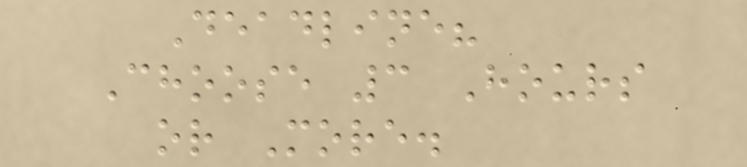Deadline?
Choose 3 Hours
or More.
